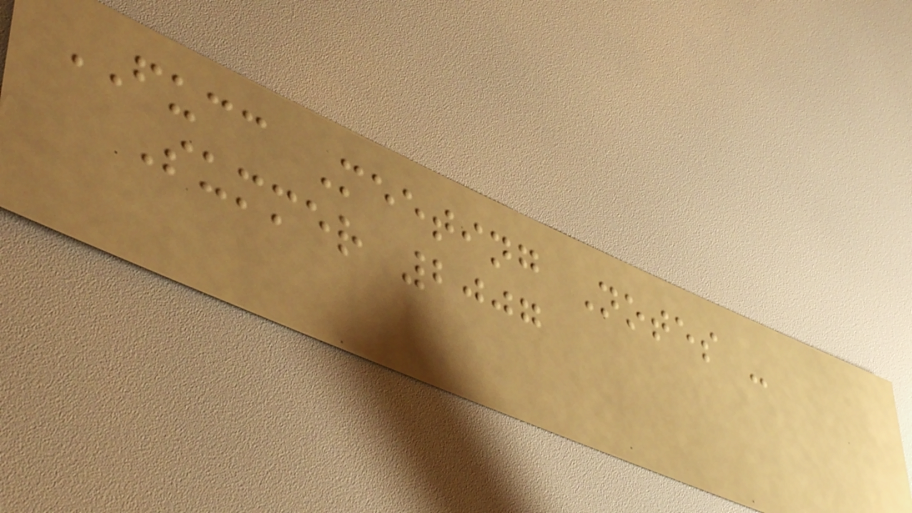FUCC Meeting Notes -
Summer 2007
